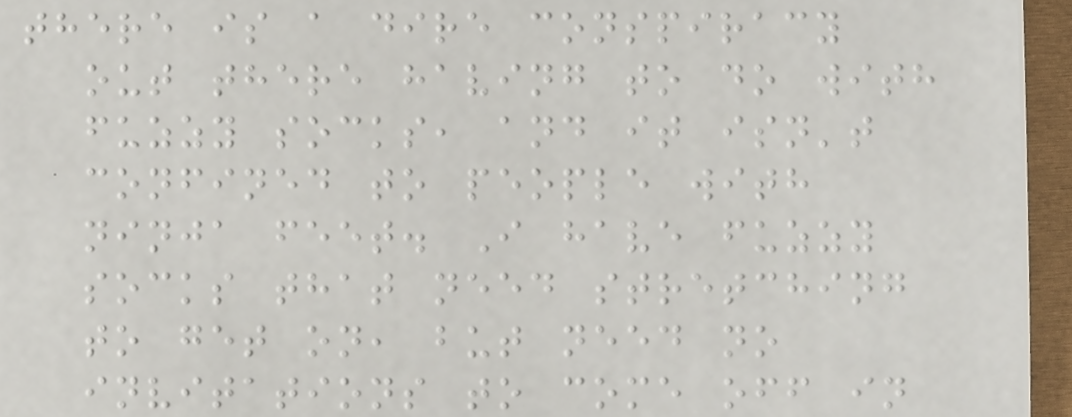there is a dire conspiracy
out there having to do with
fuzzy socks, and it isn't
confined to people with
ninja feet. I have fuzzy
socks that need stretching
to get on, but need no
invitations to come off in
